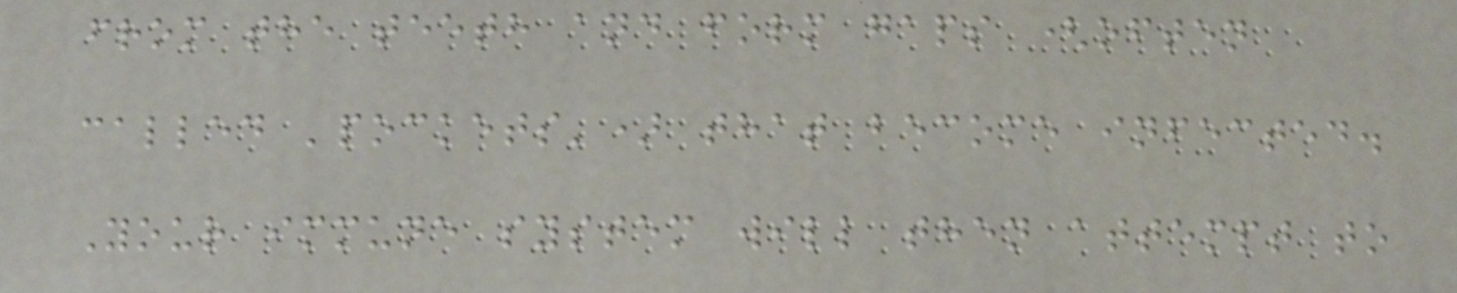from the teeth and form gaps (often
called 'pockets') that become infected.
Your immune system will then attempt to
